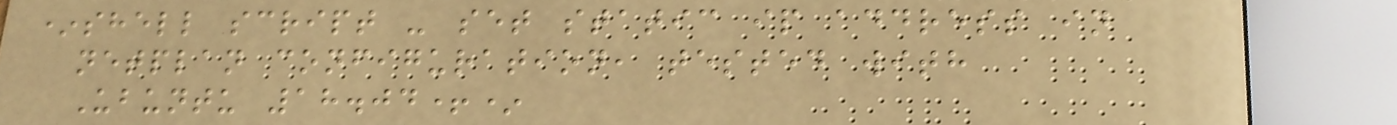*shell script - set static ip address in
netplan configuration, tested with
Ubuntu 18.04+*
